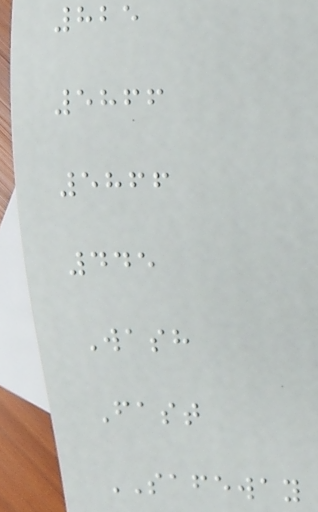825
5866
5866
445
Wash
Fast
SAFEWAY
